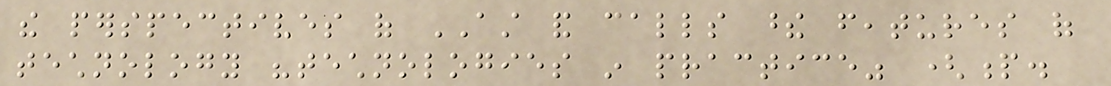the perspectives of AST and calls these features of
technology "technologies in practice" (p.
